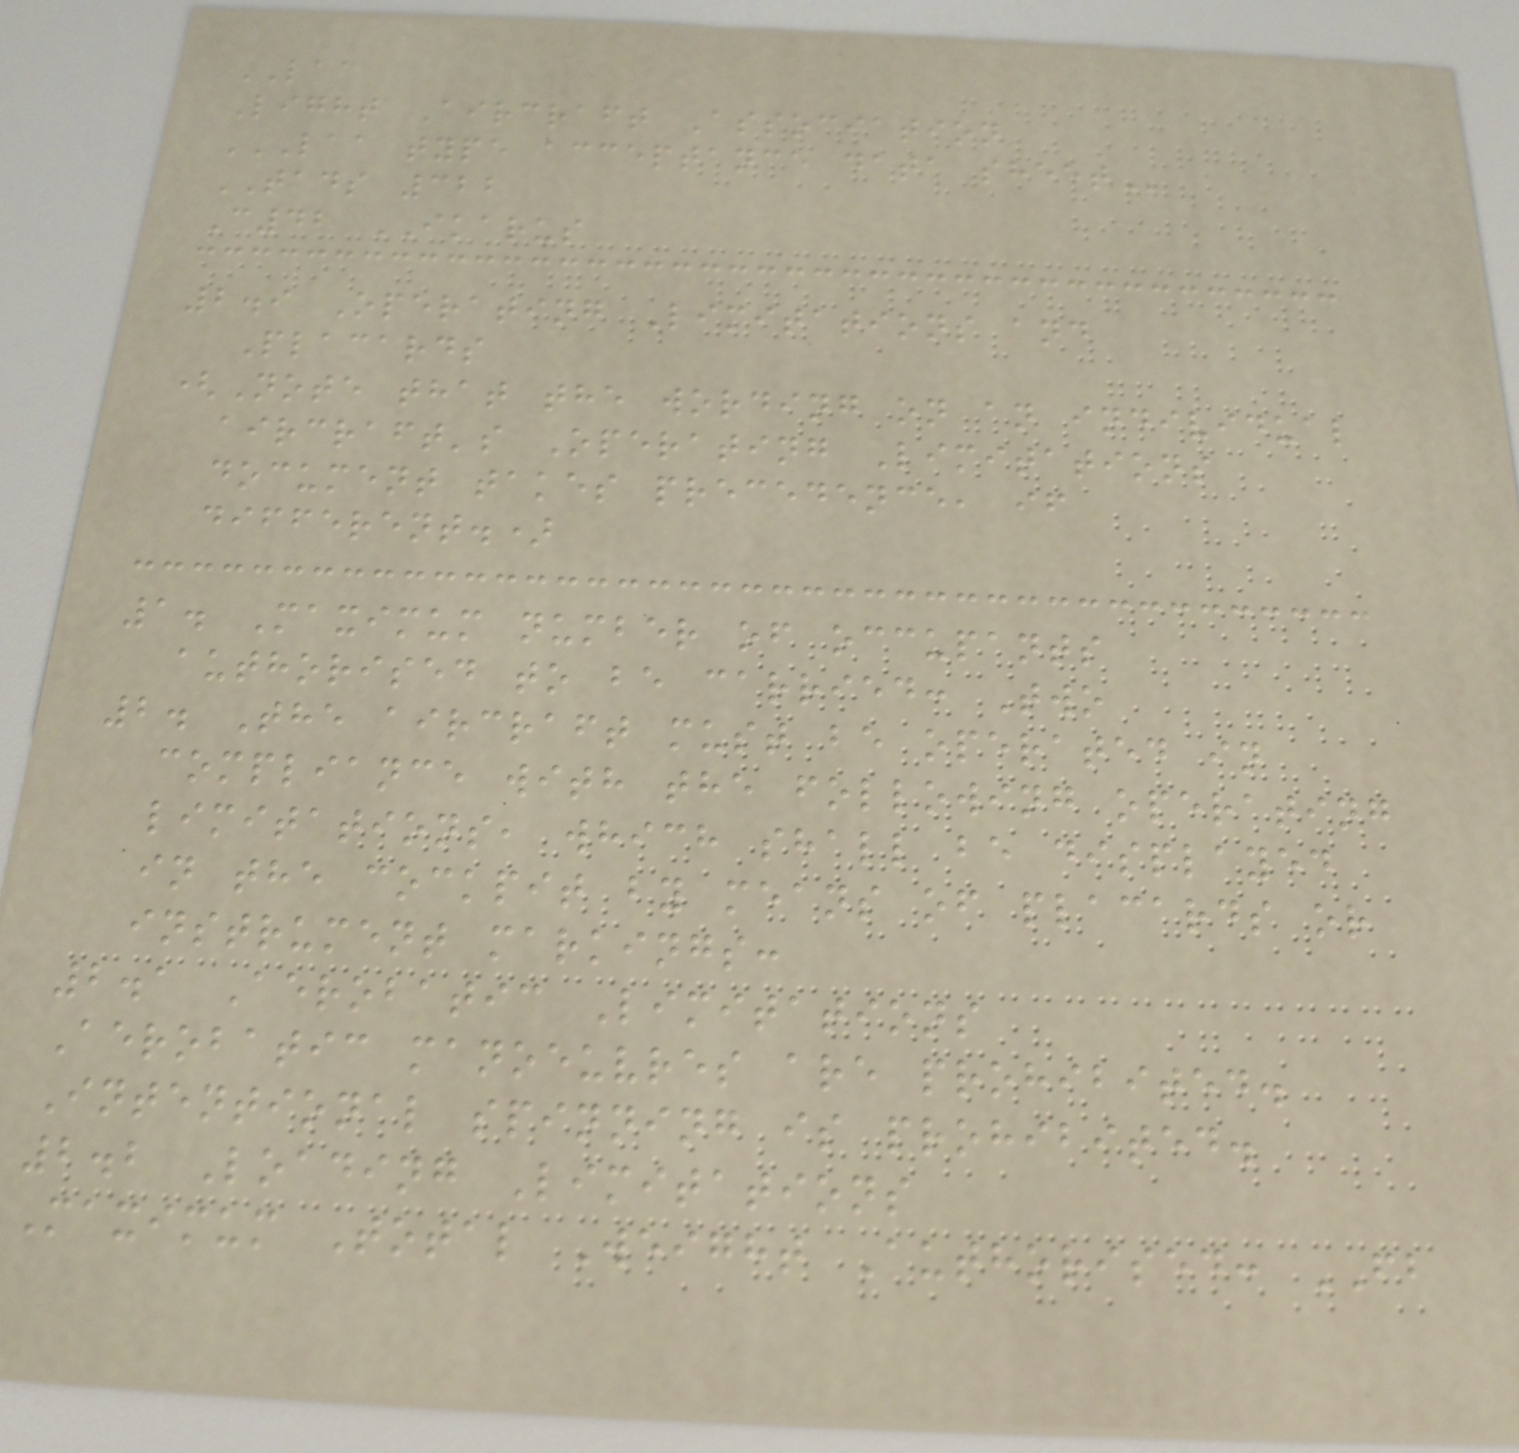LAA
Light Aircraft Association
LAA TYPE ACCEPTANCE DATA SHEET
TADS 322
C42 IKARUS
2.9 Operating Limitations and
Placards
(Note that the wording on an individual
aircraft's Operating Limitations
document takes precedence, if
different.)
1. Maximum number of occupants
authorised to be carried: Two
2. The aircraft must be operated in
compliance with the following operating
limitations, which shall be displayed
in the cockpit by means of placards or
instrument markings:
2.1 Aerobatic Limitations
Aerobatic manoeuvres are prohibited.
Intentional spinning is prohibited.
2.2 Loading Limitations
Maximum Total Weight Authorised: FB
